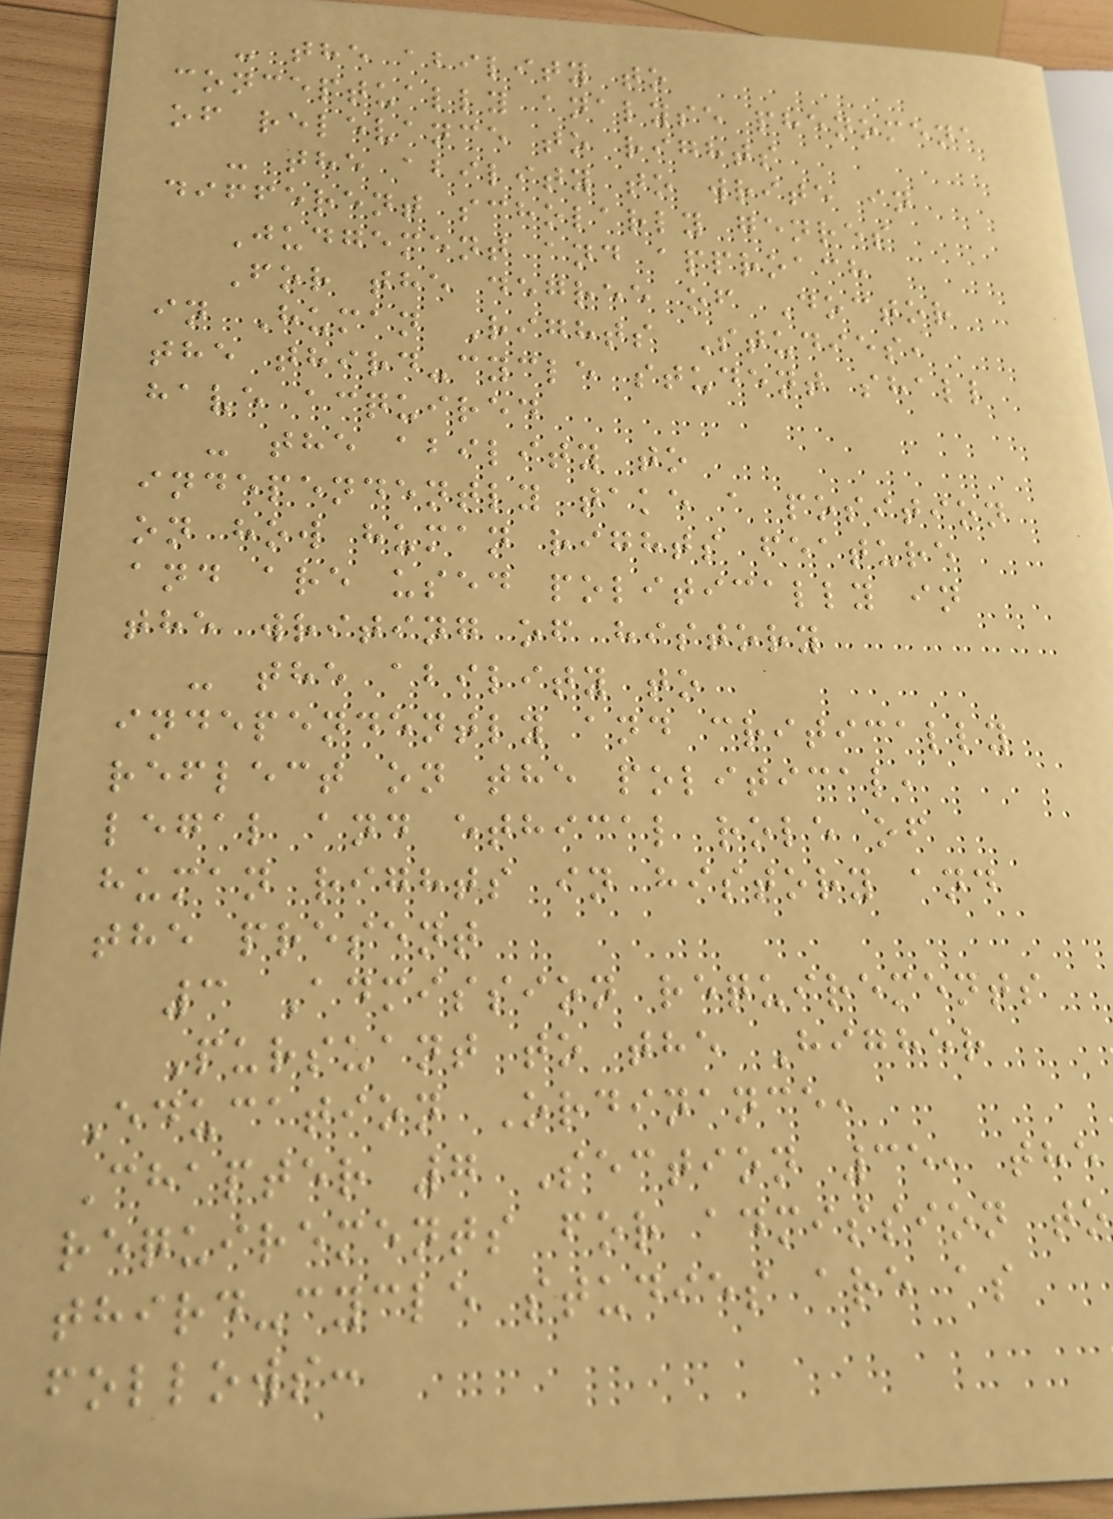- the ability to
conceptually analyse phenomena
of relevance to rights
- the ability to write in
different scholarly genres
Judgement and approach
For the degree of Doctor
in Human Rights Studies,
the third-cycle student shall
have acquired
- the ability to
independently take a position
on how human rights feature
and are used politically in
the writing of history
- the ability to
independently and critically
reflect on the political,
legal and ethical role of
human rights in history and
the present
3 Admission requirements
Pursuant to the Higher
Education Ordinance,
Chapter 7 Section 35, the
requirements for admission to
third-cycle studies are as
follows:
